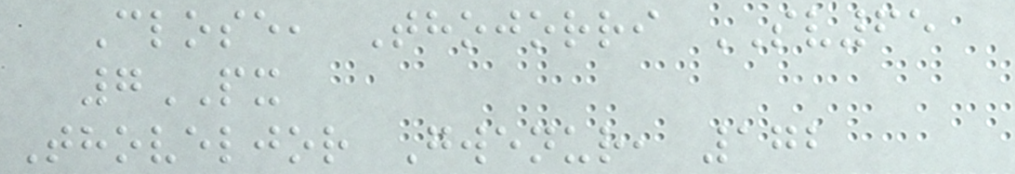Close, Thojorri SV65
7PX
Thoveljor Gwenur, 172
